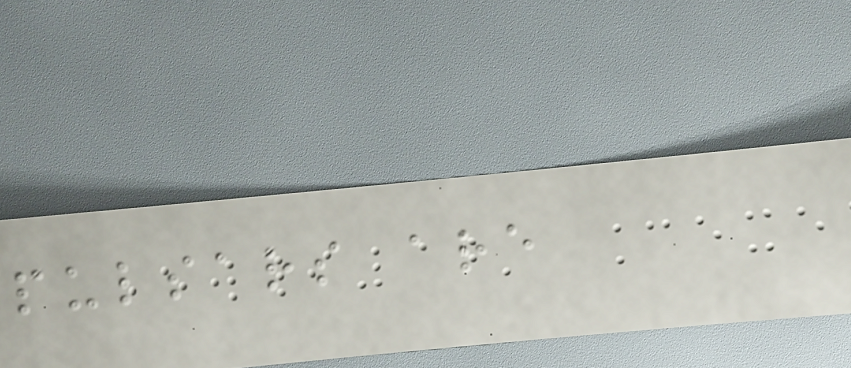pulsars are
